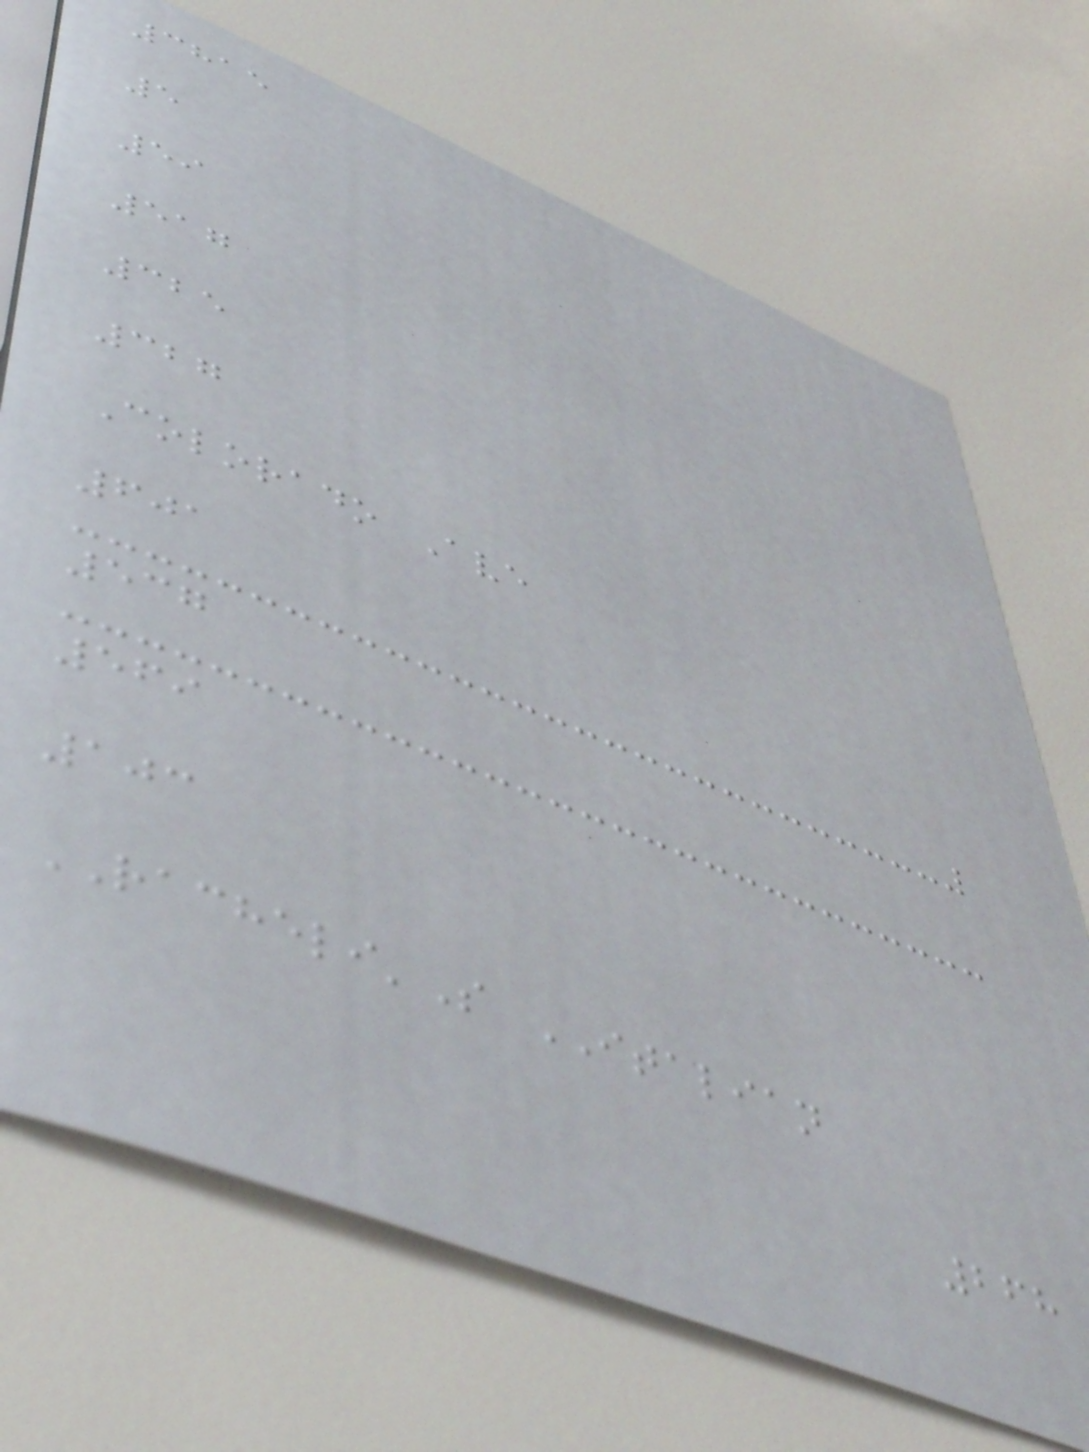3815
5
59
517
325
327
Colorado Ave
601
537
569
103
RACHELI'S ITALIAN
268
